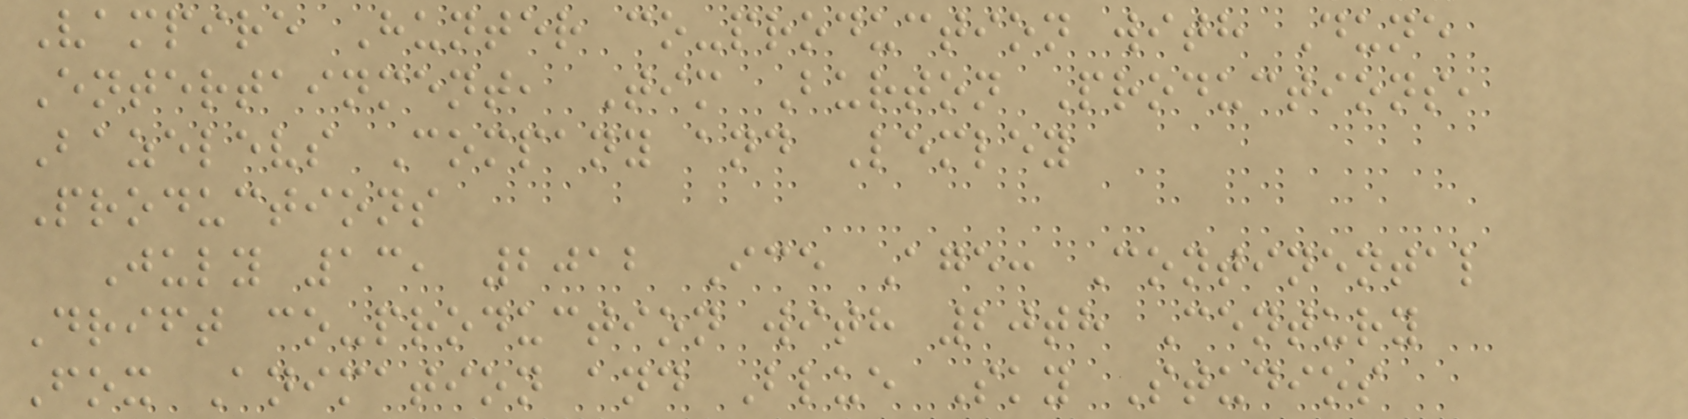Vampire Hunter co-production with Dune
Entertainment, Tim Burton Productions,
Bazelevs Company and Lemley
Productions
July 13, 2012 Ice Age: Continental
Drift co-production with 20th Century
Fox Animation and Blue Sky Studios
